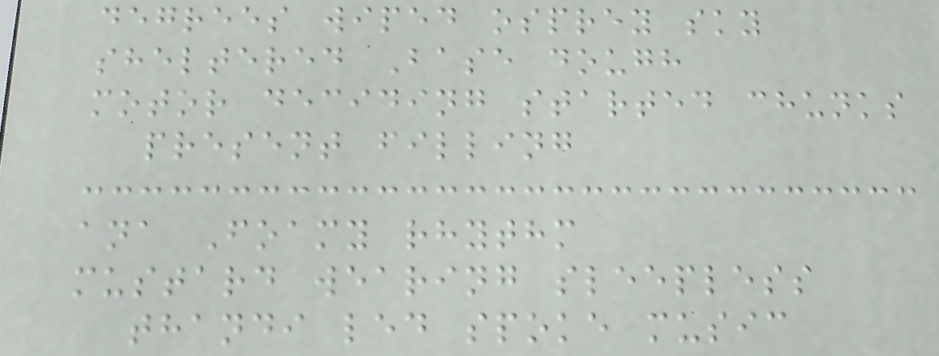degrees wiped osprey sky
sheltered Base dough
motor deciding started chunks
present filling
ana Foamy rhythm
mustard wearing sleepless
thandi led spoke music
